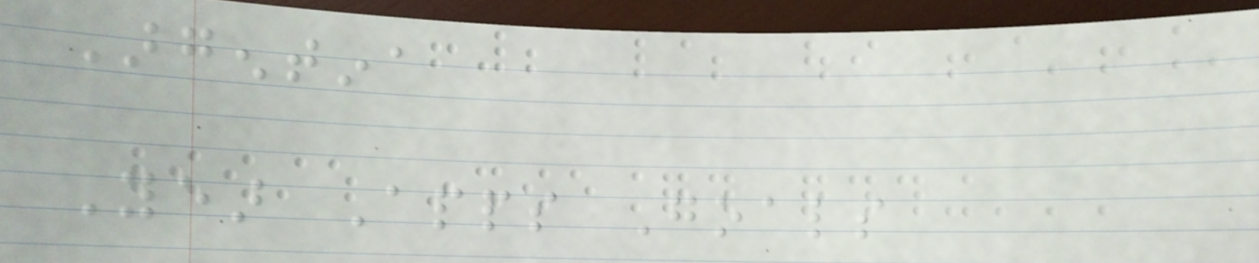Argentina
Year Apps Goals
